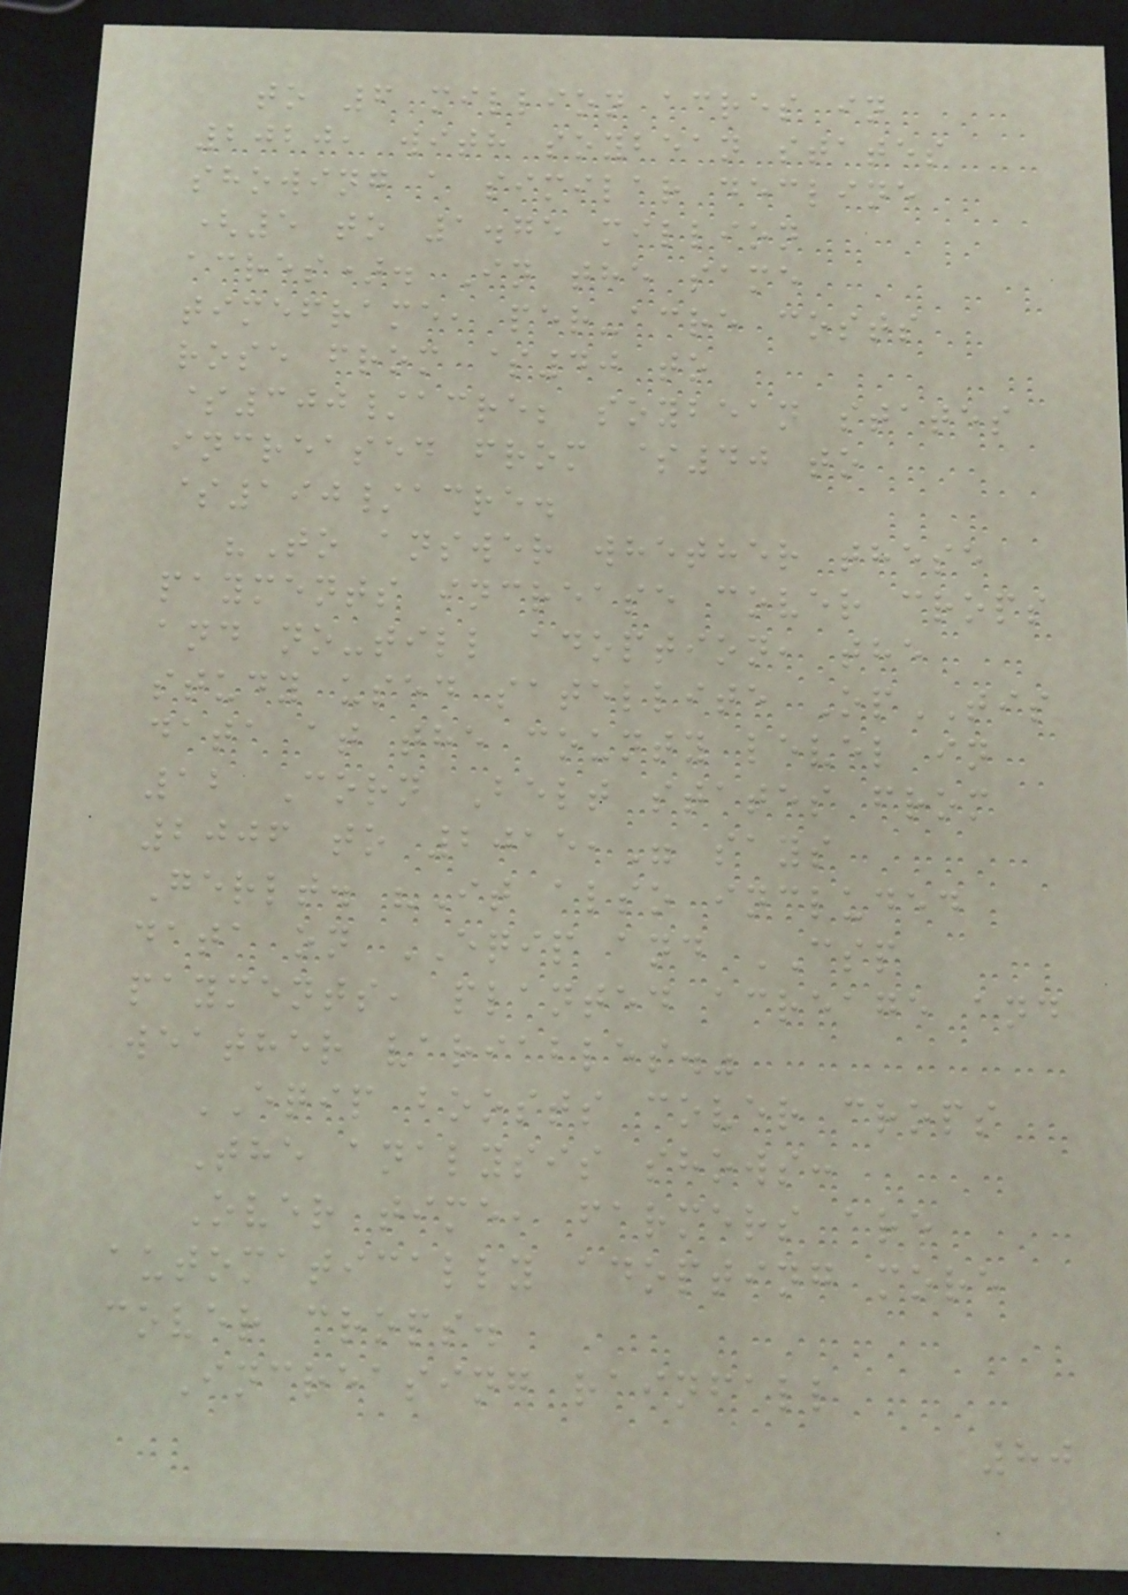to 6 million acres in
2020, with soybean states
showing a similar decline
(5 to 1.75 million
acres). In the same
timeframe, per-acre costs
rose from $40 to
$300/acre; soybean states
increased from $40 to
$190/acre.
"To answer whether these
payments increase cover crops
and no-till adoption, the
study used satellite OpTIS
data at the county level in
12 Corn Belt states from
2006 to 2015," says
Gerlt. "It also included
data on EQIP and CSP
payments, planted acreage and
weather variables."
EQIP boosts cover crops
The analysis shows:
Over time, farmers are
automatically adopting more
cover crops.
Increasing rainfall
80
